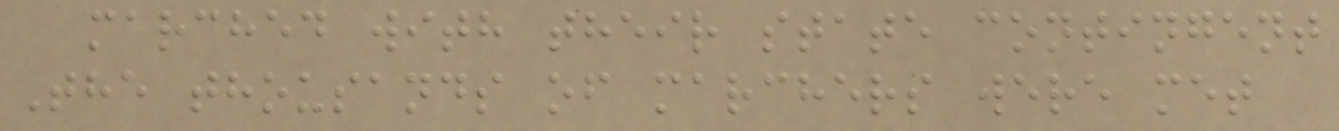marched with their state contingent
The thousands of marchers were met
